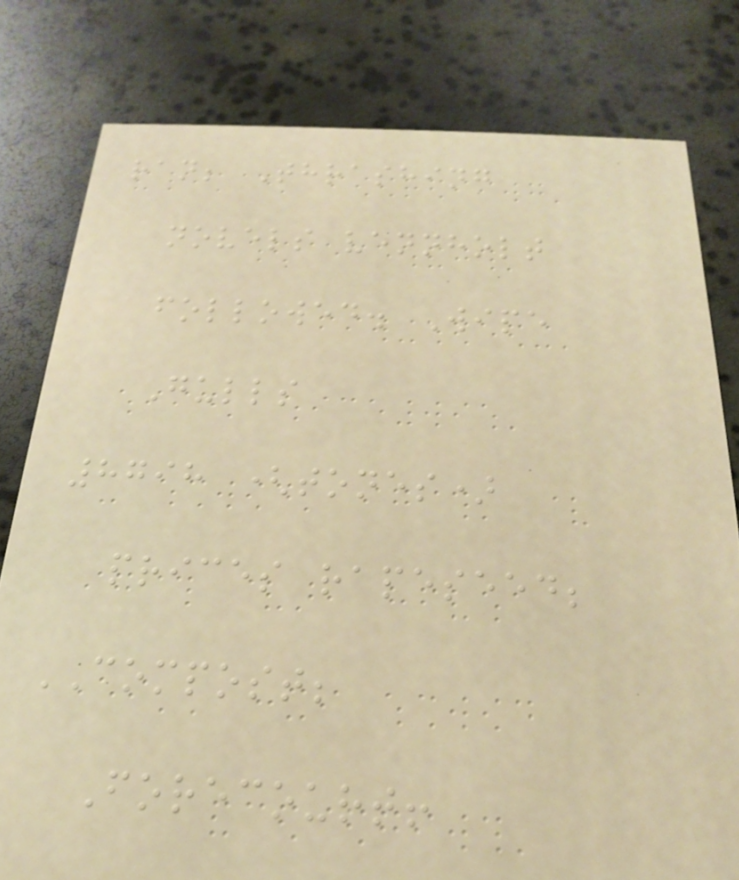ran; Thrashing
novels vennholt
followed. Wipe
Gulls
8798 (tones)
prices rapeseed;
COMPOST;
Forecourt!
